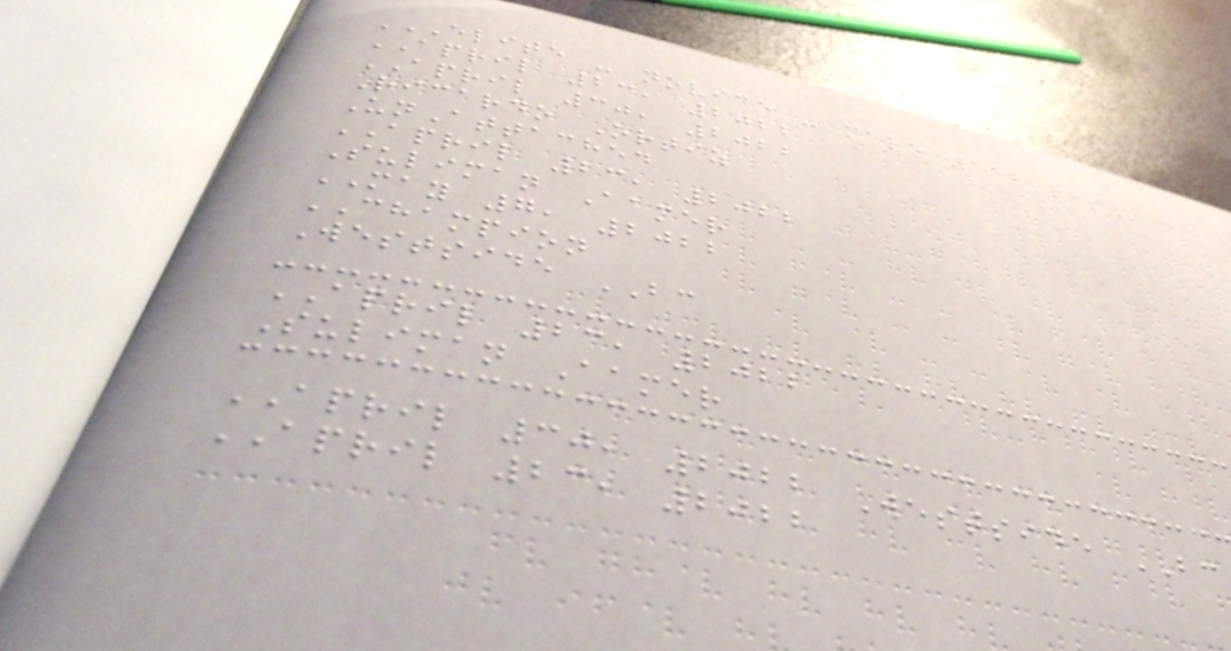ELITE - NOVICE - MALE 112 LBS
APRIL 23, 2022
APRIL 30, 2022
Ricardo Ortiz
UnAttached
APRIL 23, 2022
Suliman Aamer
MAY 7, 2022
CHAMPION
Westside BC
APRIL 23, 2022
Suliman Aamer
APRIL 30, 2022 Westside BC
APRIL 23, 2022
